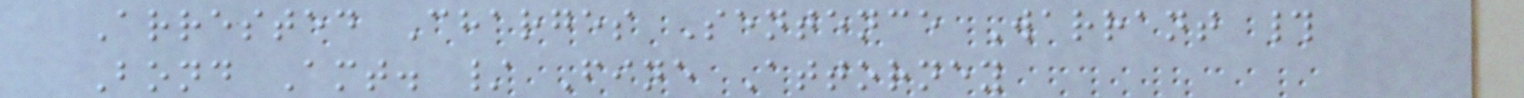Arrested Charges Sentence Warrant #
Bond Amt. / Fine Attorney
